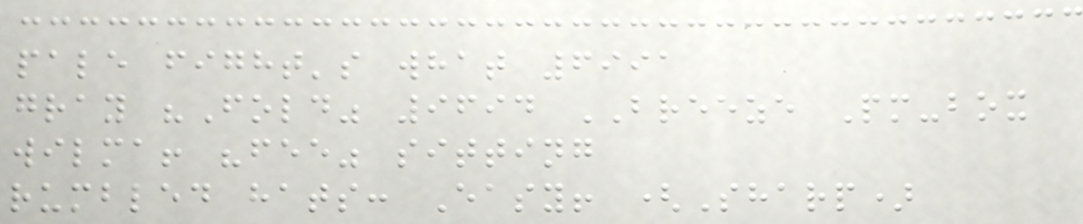pale fight's what 6991
gray "Fold" 9694 BREEZE Pm-box
wilma! "fee" sitting
rumbled hats: Easy! (Sharp)
